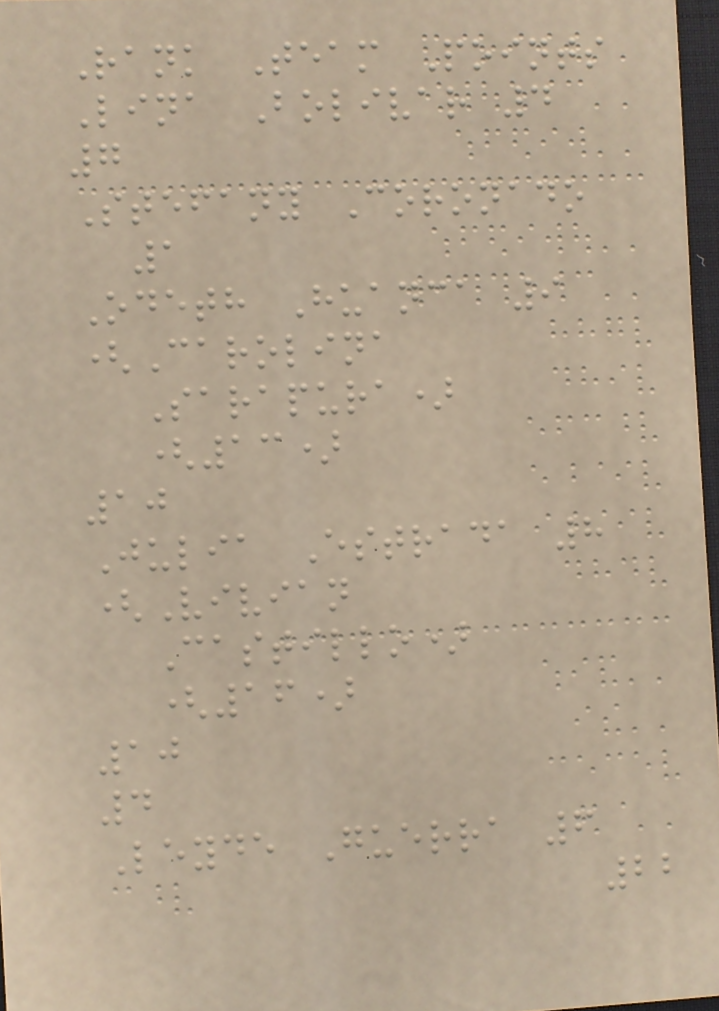Rank Team Points
Lina Bolivar 4
7
Stefany Coronado
1
Odeth Huanca 9
(Carolina
Sarapura)
(13)
10
Julia Estrada 8
(Vivian
Castillo)
(16)
10
4
Leyde Guerra 6
22
